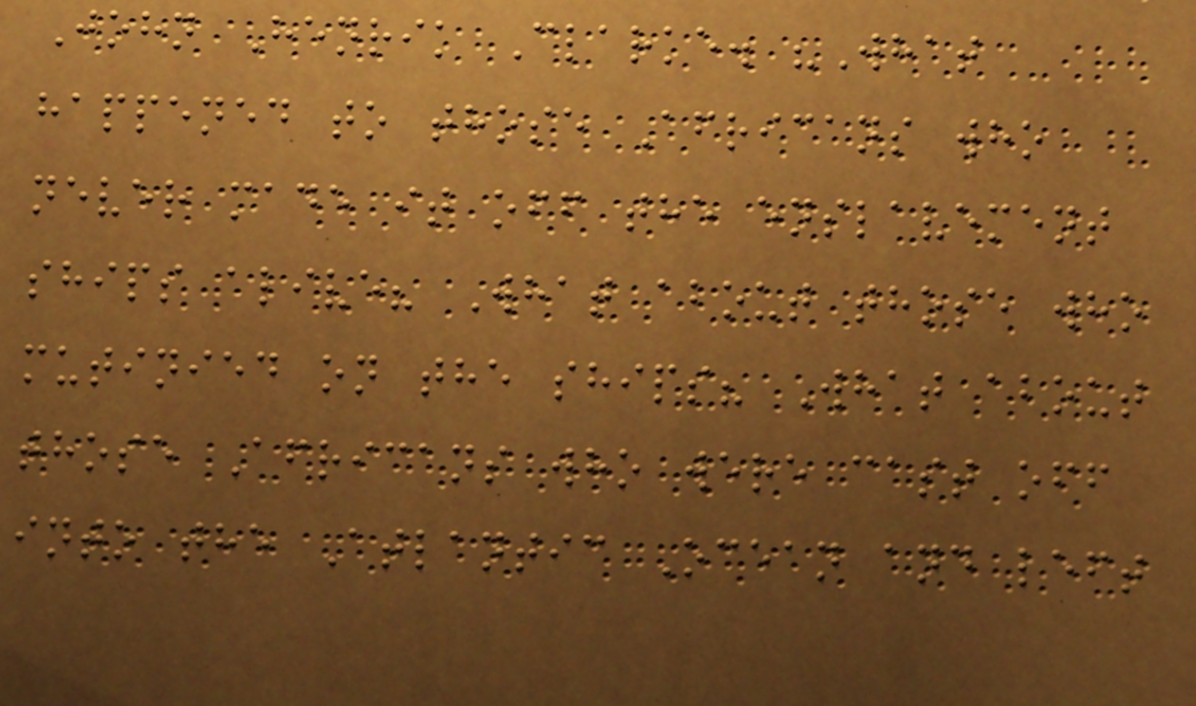John Henrik Clarke. "What
happened to those Africans who
never made it off the enslavement
ships alive? What about those who
mutinied on the ships? What about
those Africans who were cast off
into the Atlantic Ocean and left
